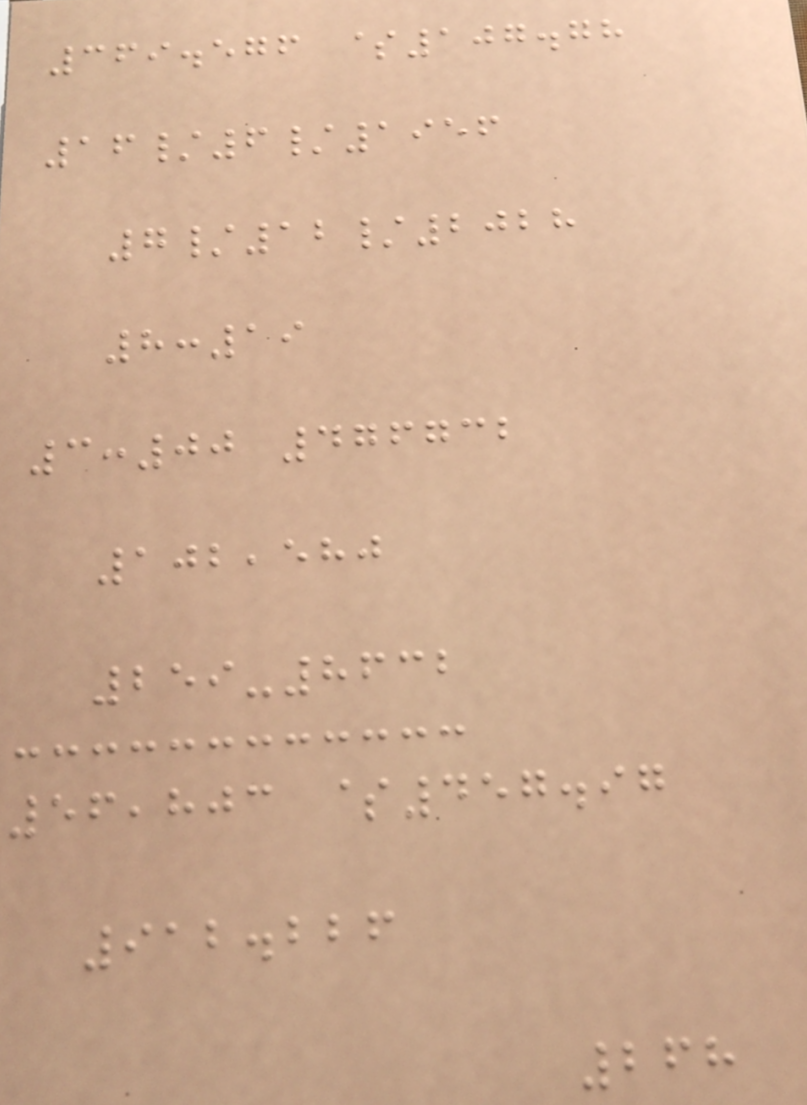369.576 $107.78
16/6/1956
7/12/2028
8:19
3:00 476732
102,580
259-8632
56,803 $457.97
912.226
268
